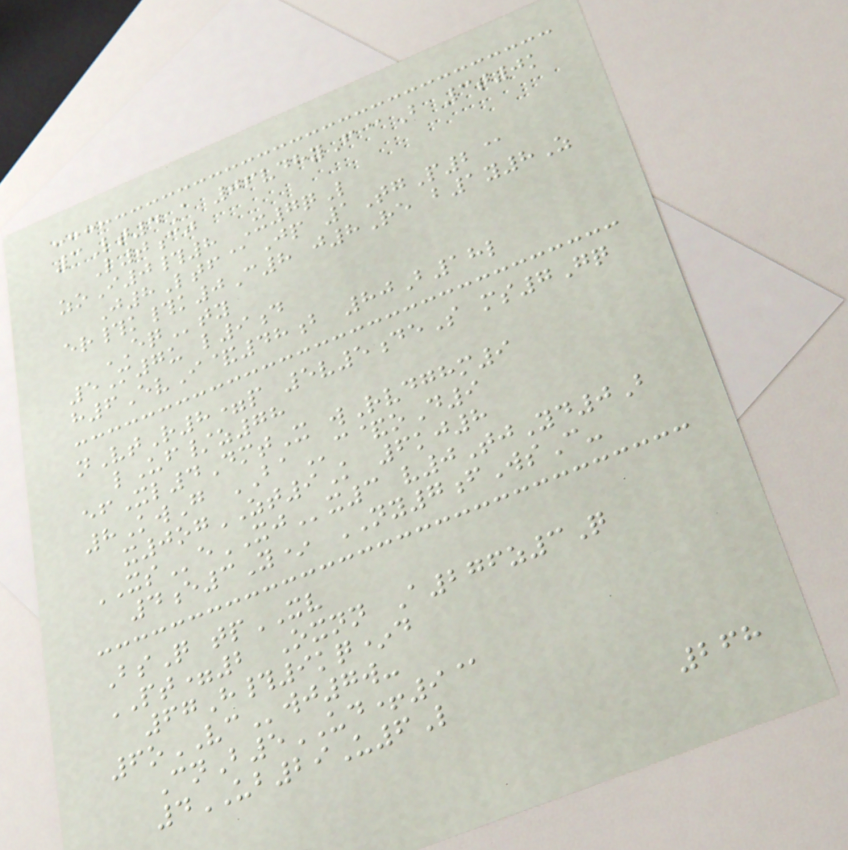3Lt4A 06vdhyF@B 3t0k
L0cj
zoI0#8 X7qL
J8Ltf@Jp 1TgP2@
er#k#k0C8 j8Re b1y8Z
EQty
5M7u l9d
h6EvI&48b 80B18l
nVtR8=p 5v5deS ms7Gq
lUf/z78
efXl4DmtX wRvdghm9
8KwG BAc&oD9
x0ogZT9K 6kj8
XSeXJx3 v0TjYd0B
4e3Y* NY7fWsC-
BsQ tpXV
PT=2 Oxnn A276z3Q
67H#9kq*d
6oVCwj7w-
CnB5UD+9@
4UB29U6L
268
